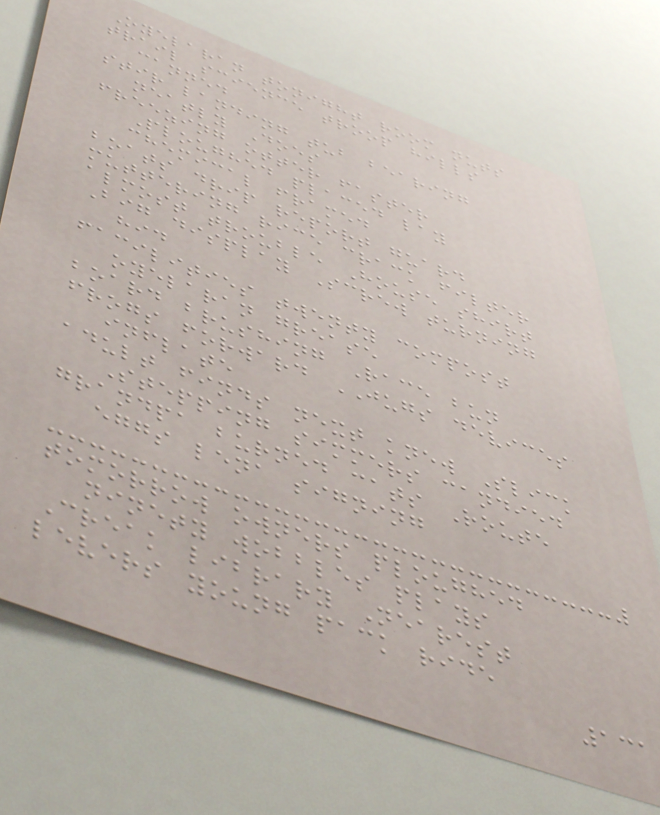Oyelaran tonight room nuts
trail science troop hills
canned
stir landing tub bearing
neatly Does
freezing otter faster
Ploughed placed lay
chemical framed
boats drip report guard
muttering rice crack filter
almost trouble House shirt
Big display Screw turning
hid
facilities twenty compost
oyelaran grease
board brushing Race bun
frogs forward JUGS devices
inflate
adult finds next knew Slick
Stepping simmers candied
grandpa burned cats Route
eggs lena signing
tomorrow owners ploughed
ninety wobbles plays
Creak library Nearest
levers young pack ride
131
